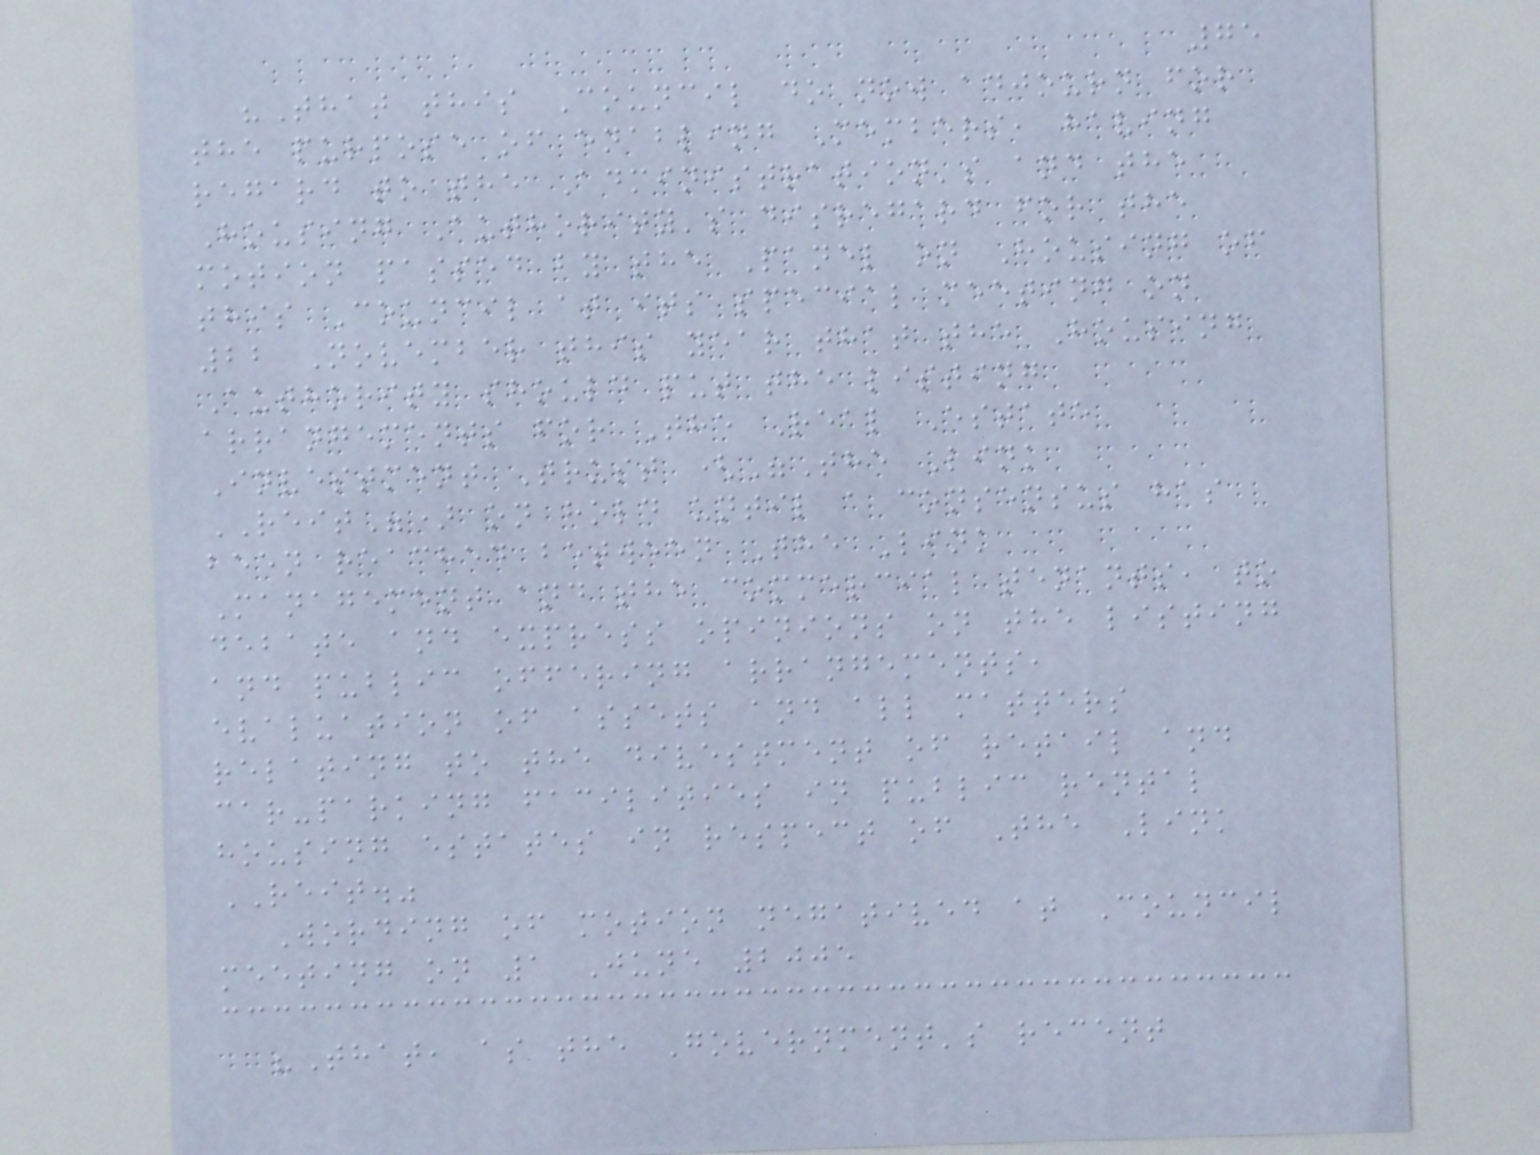75
"That this Council do now adjourn for
the purpose of enabling Members, having
regard to the Administration's and the
Housing Authority's disregard for the
motion passed by the Panel on Housing of
this Council at its special meeting on
22 November this year that the Housing
Authority should put the listing
arrangements for The Real Estate
Investment Trust ("The Link
REIT") on hold until a consensus has
been reached between The Link
Management and the commercial tenants, to
debate and express opinions on the listing
and public offering arrangements,
evaluation of assets and all matters
relating to the divestment of retail and
car-parking facilities in public rental
housing estates in respect of The Link
REIT."
Wording of motion negatived at Council
meeting on 1 June 2005
"That, as the Government's recent
